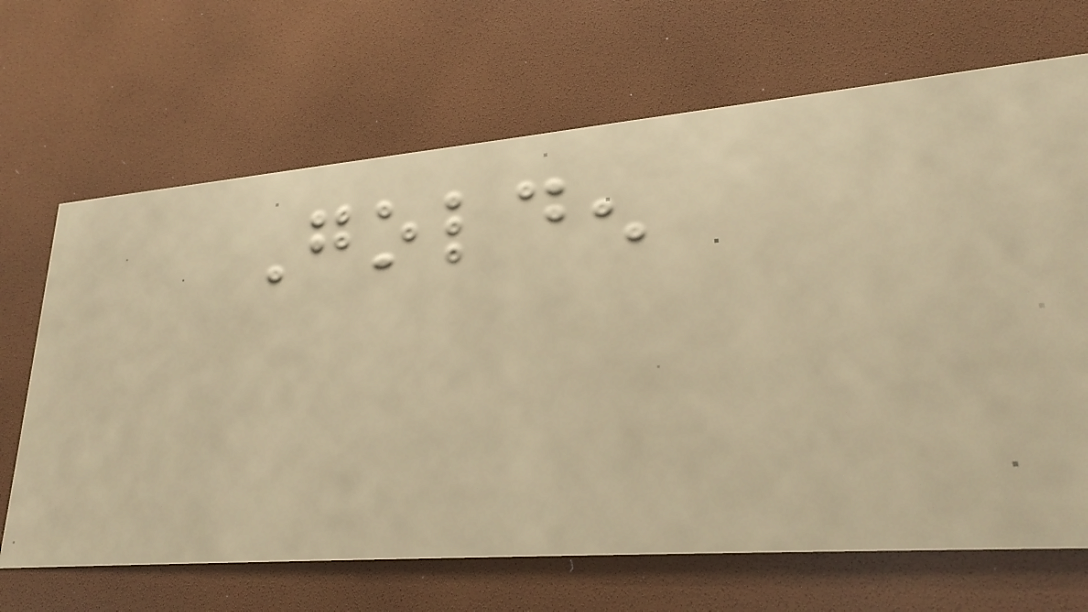Golden
